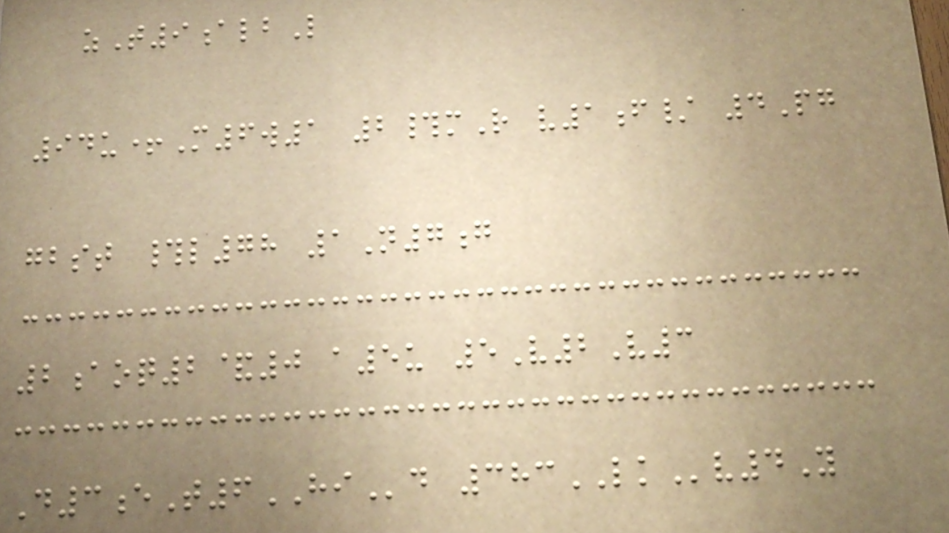zT9albL
94u+M6w1 2#mR v1f/ 4Pg
gbst #l78 1N7g
2aoq2&0 a5u 5V2V3
D3eT6HId 383LKv4Y
